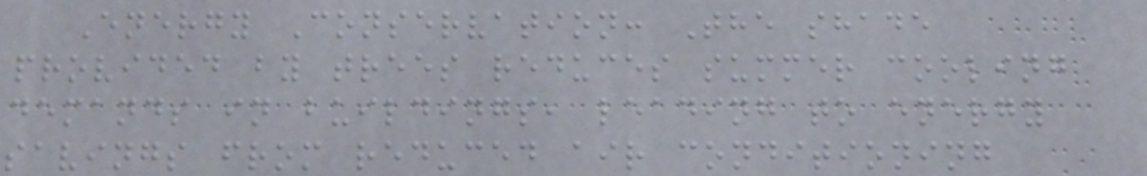Energy Conservation: The shade
provided by trees reduces summer cooling
demands in buildings, leading to energy
savings from reduced air conditioning
